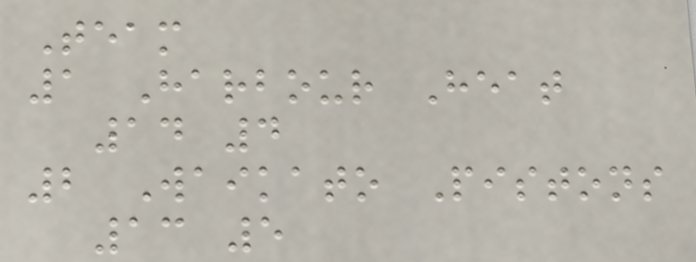Team
1 Harbour Heat
14 4
2 Waikato Pistons
13 5
